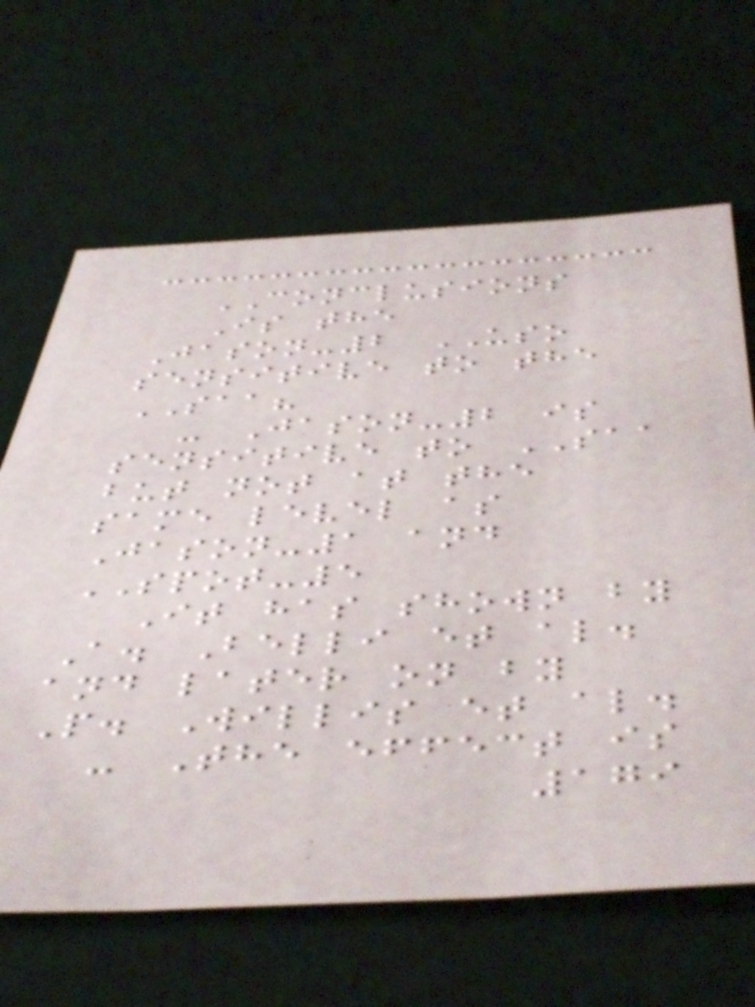CONCLUSIONS
Is the
Jason-2 USO
sensitive to the
SAA?
- Jason-2 is
sensitive to SAA
but not at the
same level as
Jason-1 and
SPOT-5
It has shown by
A. Belli et al.
and later on by
P. Willis et al.
- The effect is
179
